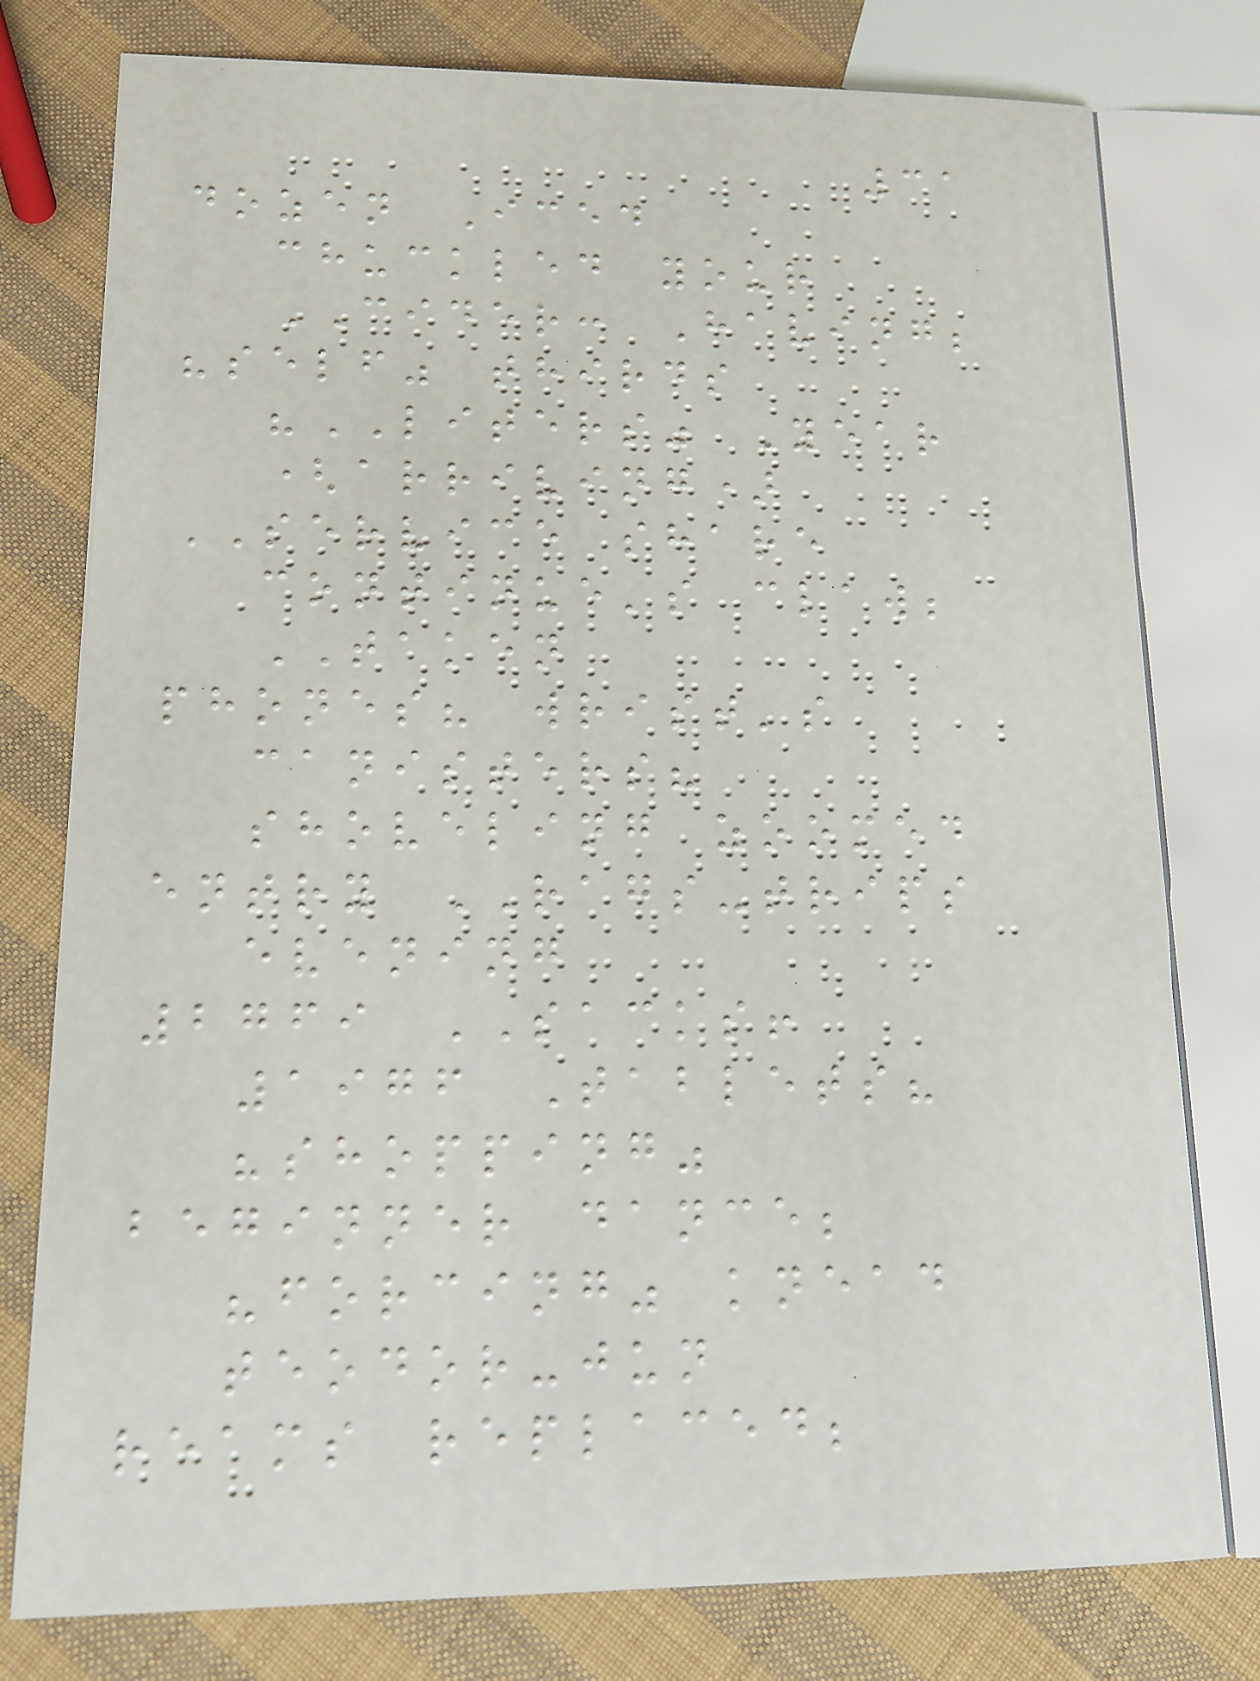31
dozen Iced
chuckled your
CIDER: Having;
"self" thirds
"LITERS" Year
(arriving)
SERVICE share
continue's claw;
TAKEN
phones? wrist's
canisters?
shoveling zoomed
entry RAGS-trips
evening
2769 SACKS!
1976 Tablets?
"shopping"
beginner dance;
"forcing" knead
teodor-jun
reams replaced;
